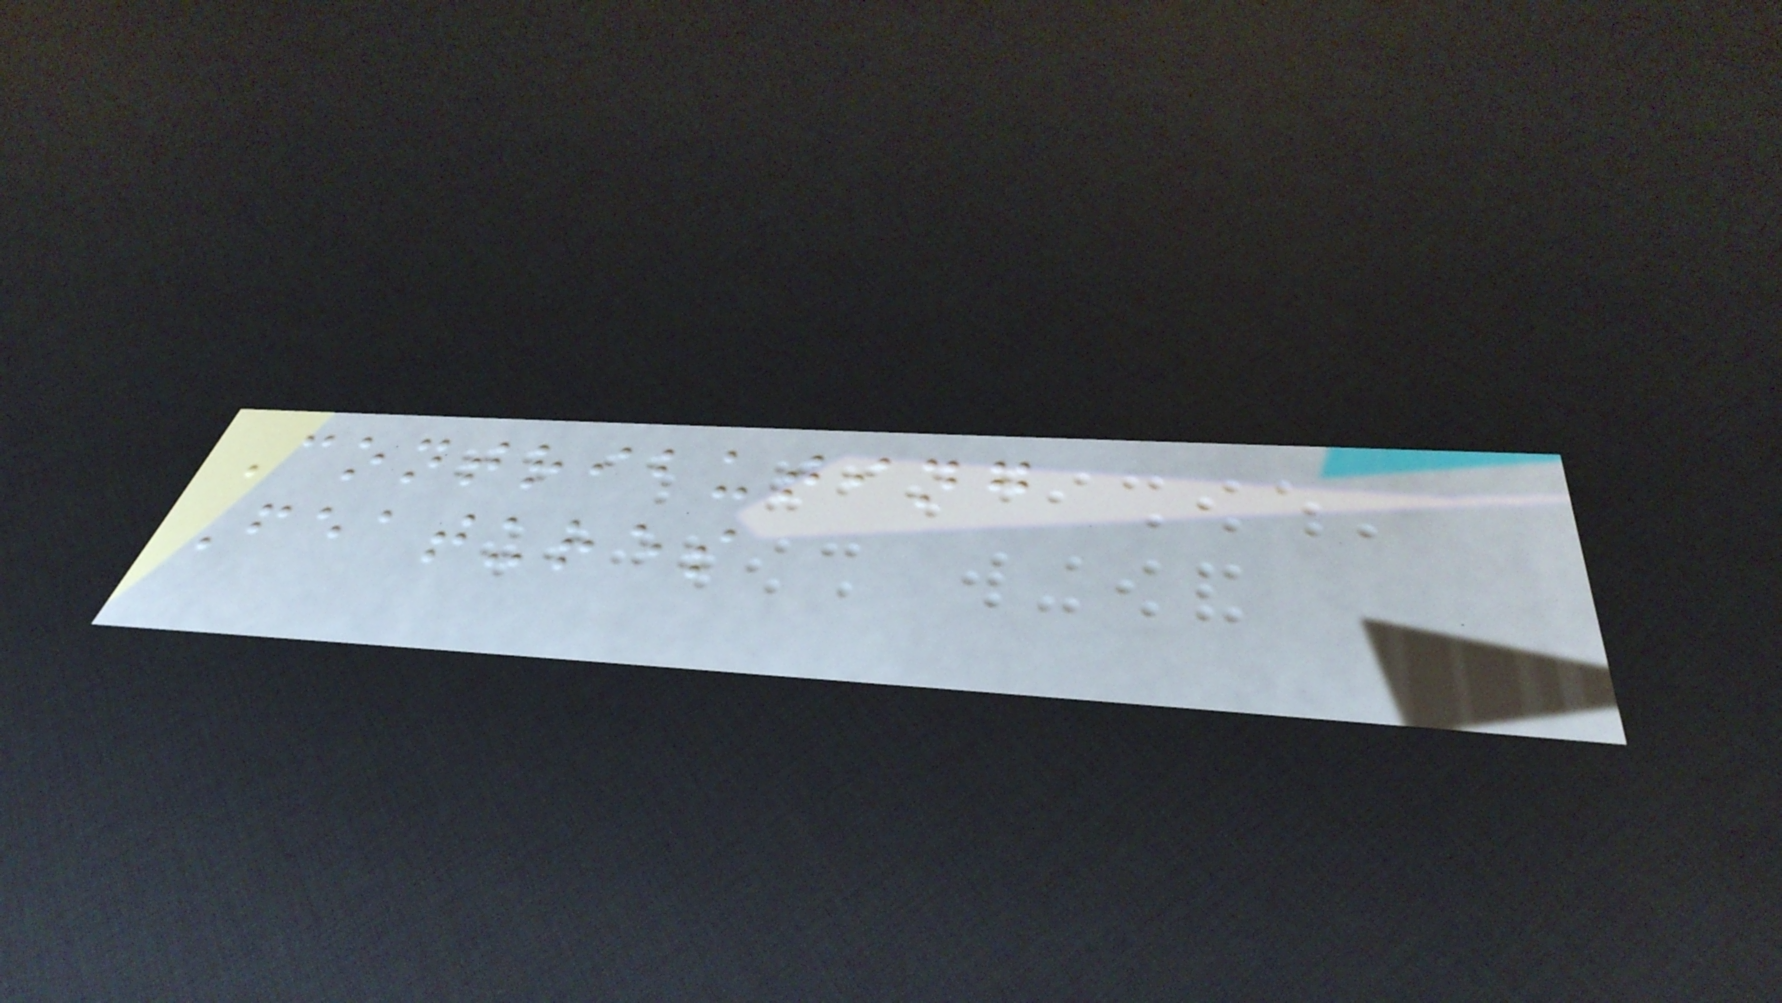Contributing
Features
